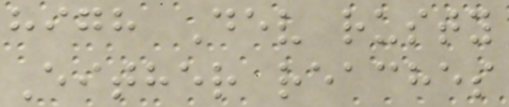high Dev rusty
Either reaches
